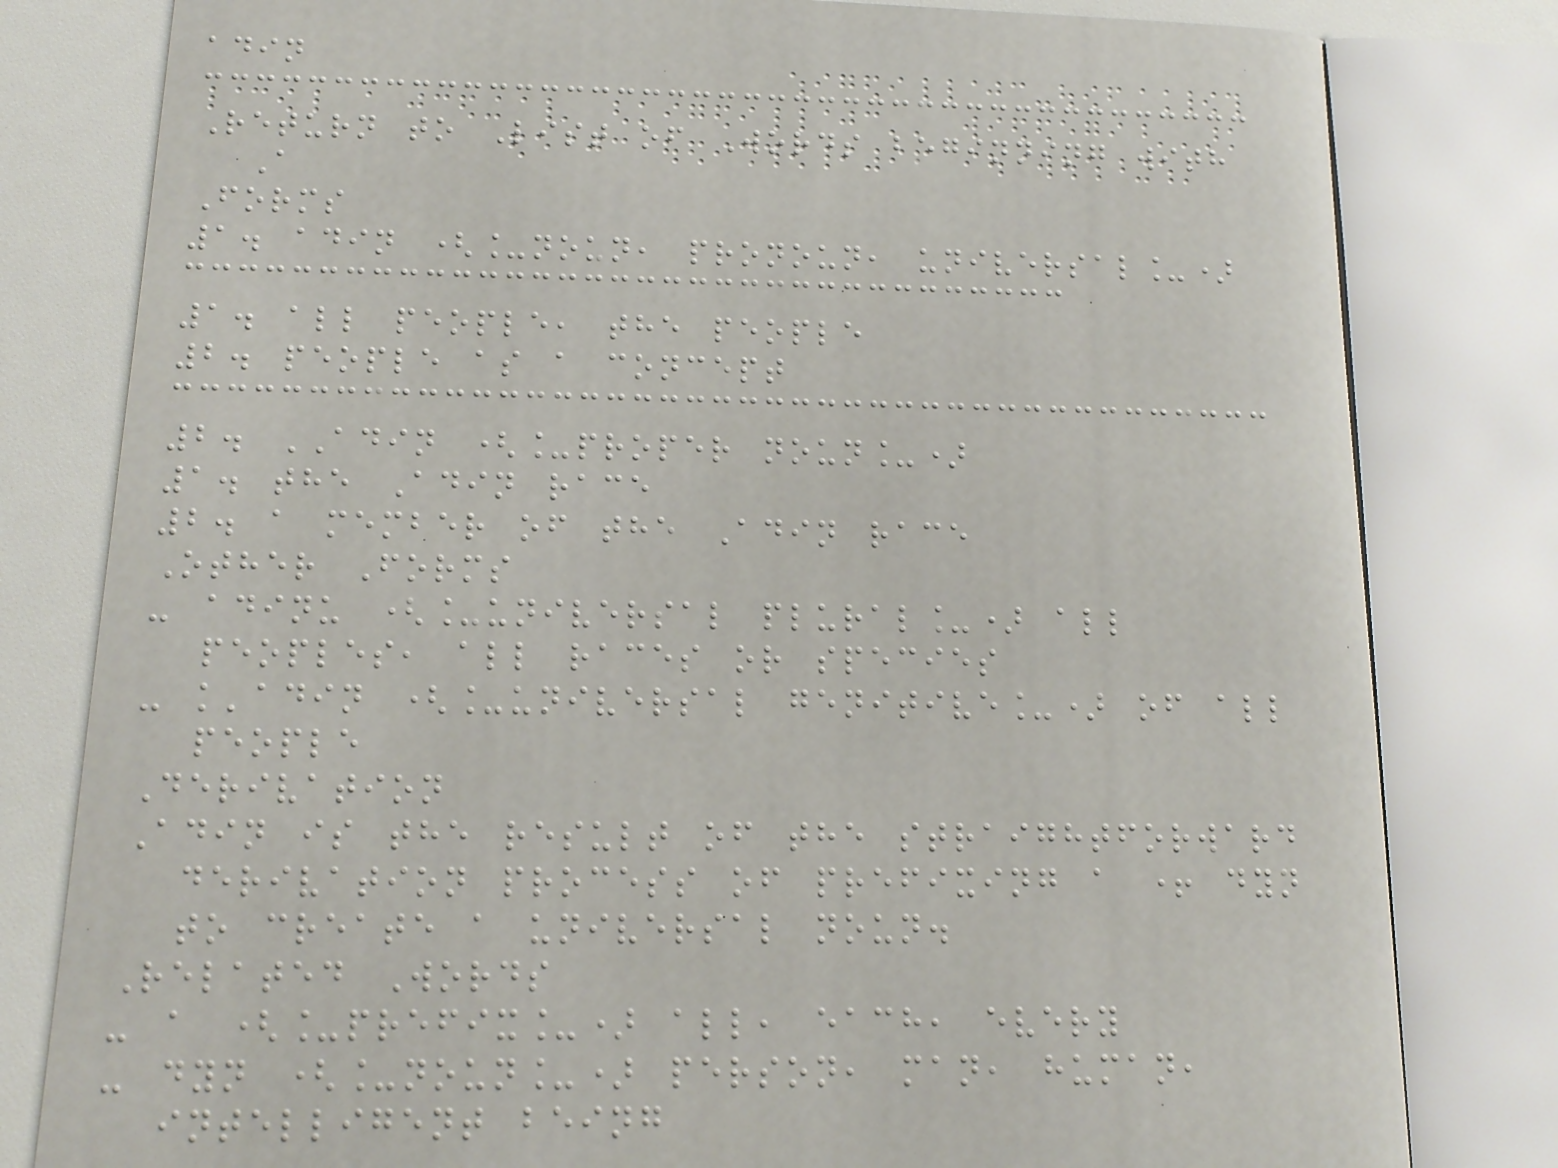adin
Return to List of Words beginning with
A
Forms
1. adin (_noun, pronoun, universal_)
1. all people, the people
2. people as a concept
2. ADIN (_proper noun_)
1. the Adin race
2. a member of the Adin race
Other Forms
- adinu (_universal plural_) all
peoples, all races or species
- k'adin (_universal genitive_) of all
people
Derivation
Adin is the result of the straightforward
derivation process of prefixing a + dyn
to create a universal noun.
Related Words
- a (_prefix_) all, each, every
- dyn (_noun_) person, man, human,
intelligent being
